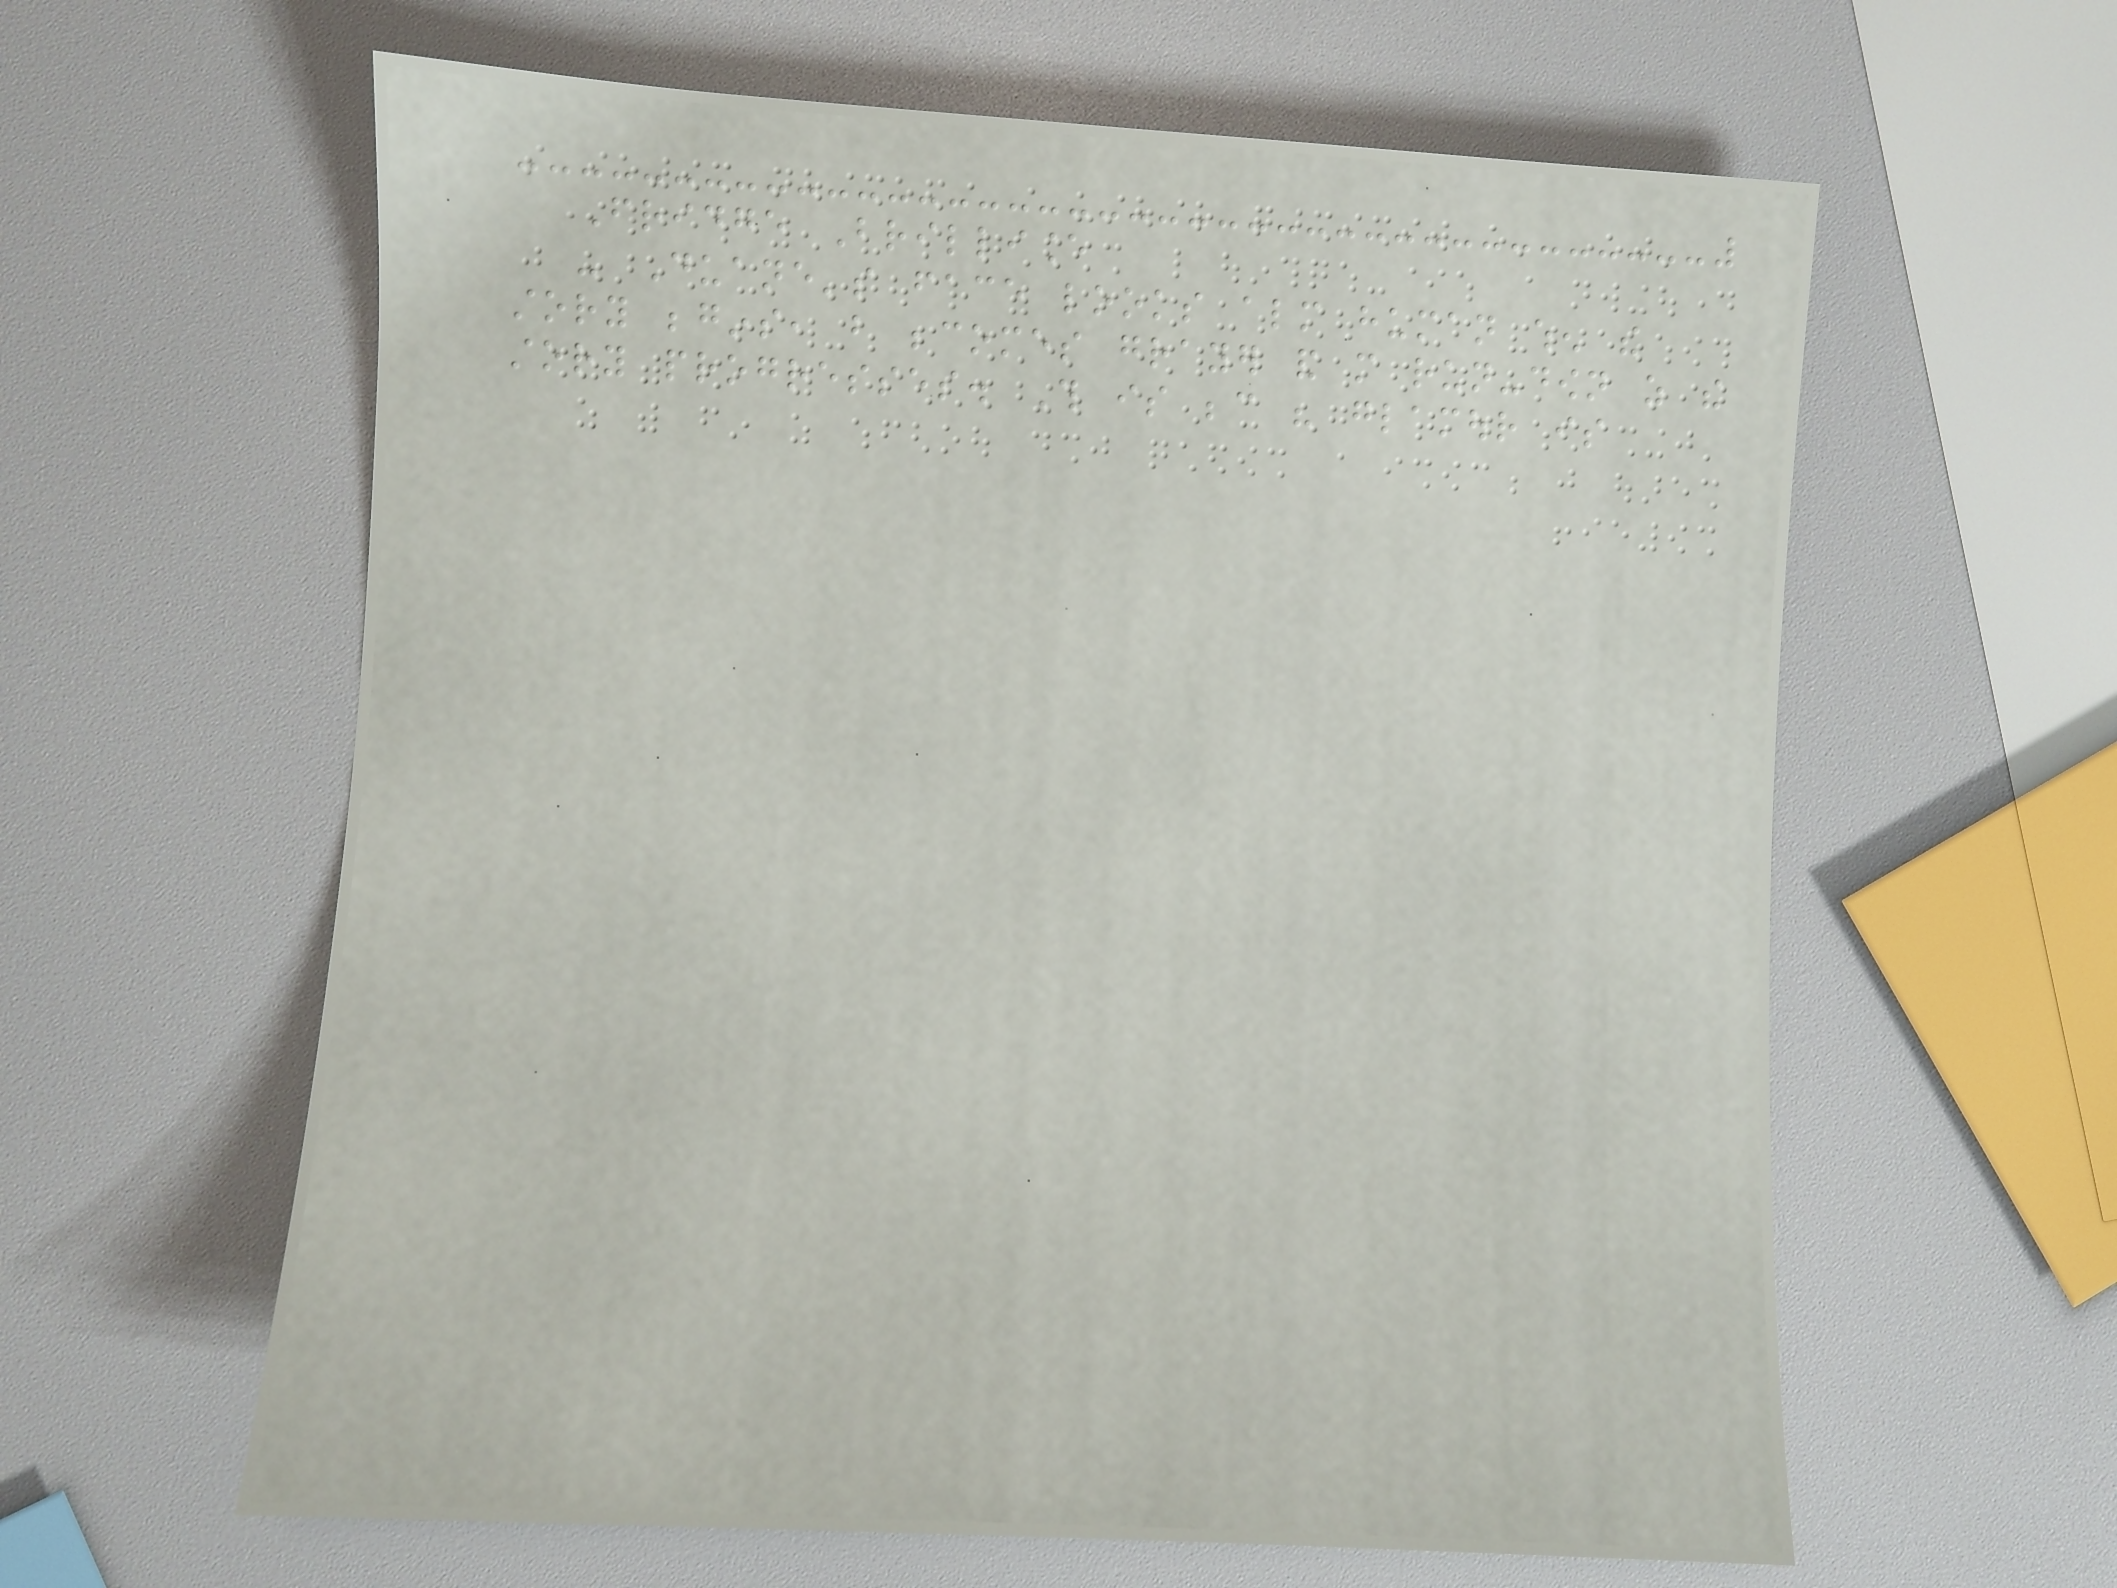Fridge Brilliance
- Duane's face looks almost human when the
story begins, but becomes grayer and more run-down as the
story progresses. This is because his glamour is
